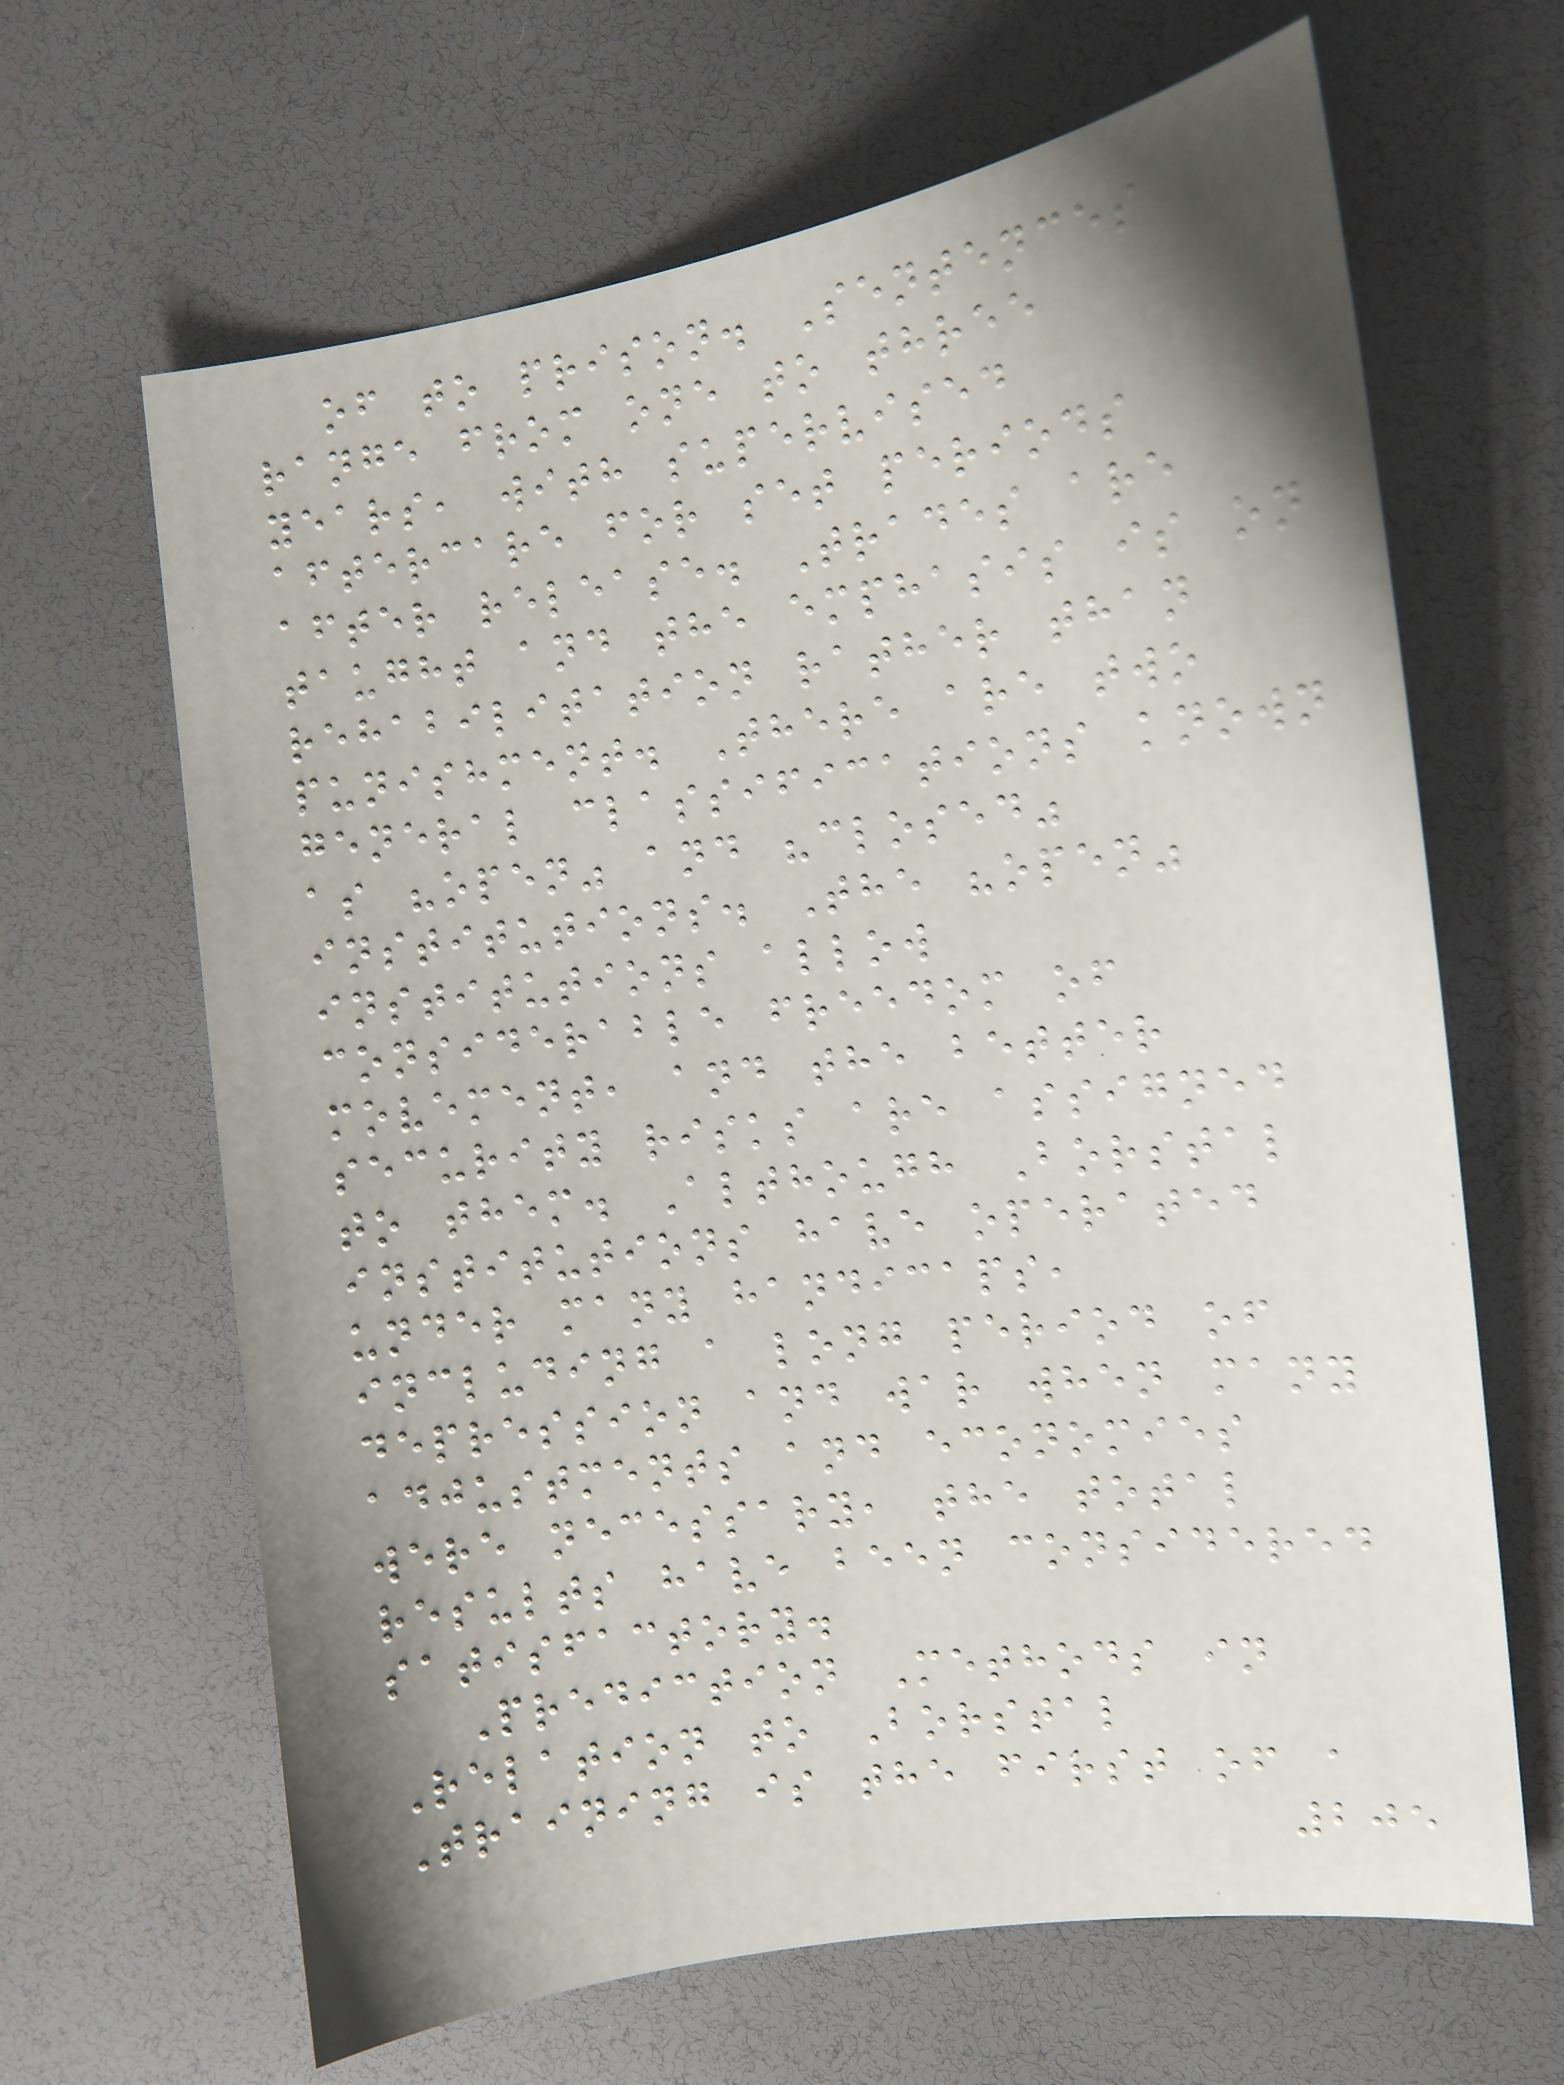of to prison. Sentences
range from one to three
years, with supervised
aftercare for set periods
after release. Trades are
taught and the emphasis is on
rehabilitation rather than
punishment. There are two
general classifications known
as "open" and "closed"
institutions. The "open"
institutions allow
considerable freedom of
movement, and the better
security risks are assigned
to them. Although Borstal
institutions have operated
under many handicaps,
including a long period of
depression and war when many
adjustments and economies
were necessary, the total
results have been considered
satisfactory.
Prediction Methods in
Relation to Borstal
Training is the first of a
205
